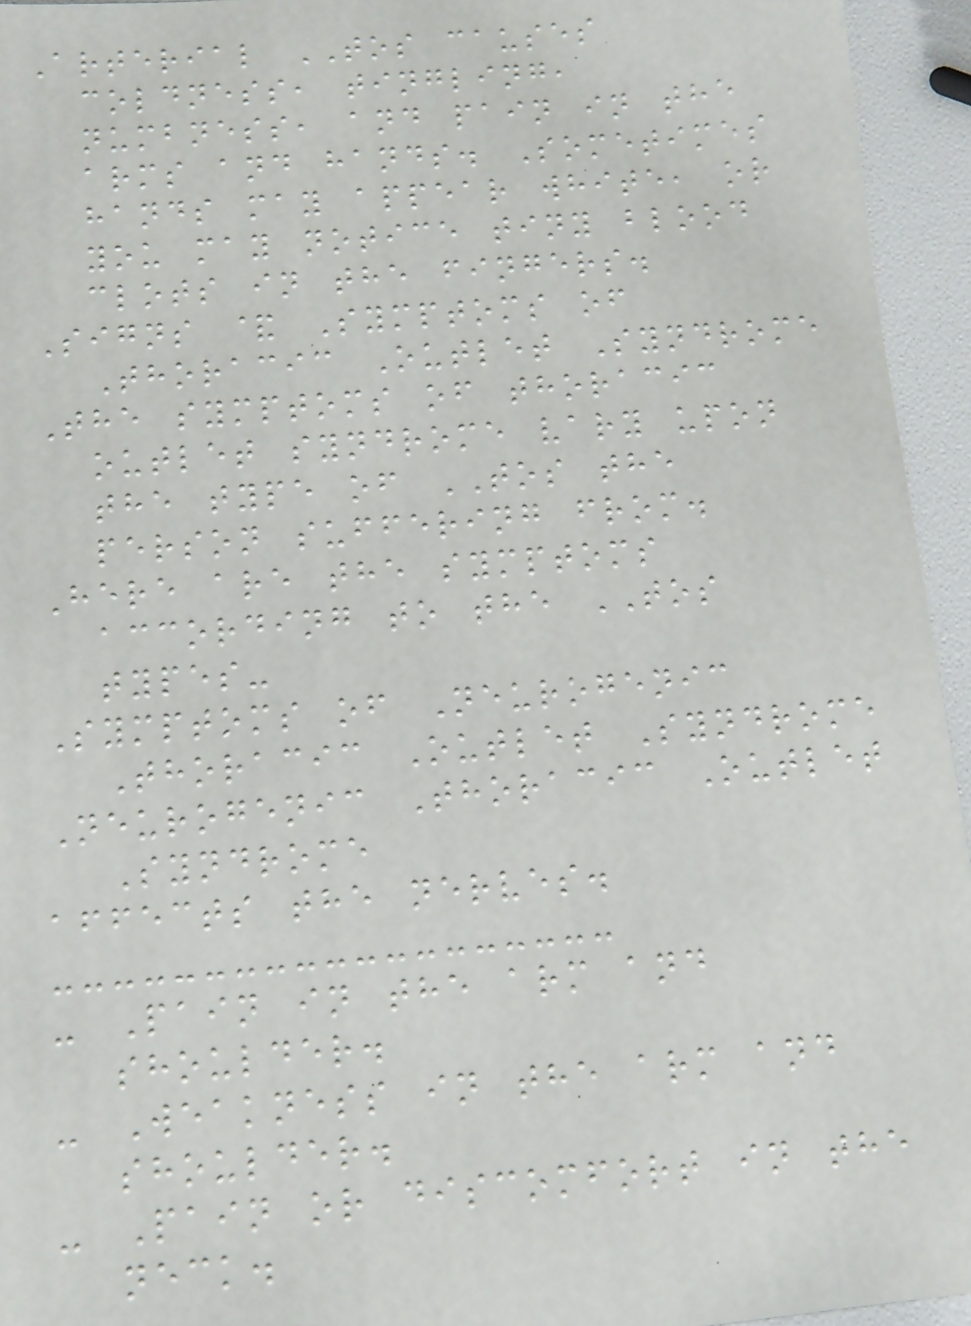Arterial TOS causes
coldness, tingling,
numbness, and pain in the
arms and hands. Sometimes
hands may appear white, or
you may notice tiny blood
clots in the fingers.
Signs & Symptoms of
Thoracic Outlet Syndrome
The symptoms of thoracic
outlet syndrome vary upon
the type of TOS the
person suffering from.
Here are the symptoms
according to the TOS
types-
Symptoms of Neurogenic
Thoracic Outlet Syndrome
Neurogenic Thoracic Outlet
Syndrome
affects the nerves.
- Pain in the arm and
shoulder.
- Weakness in the arm and
shoulder.
- Pain or discomfort in the
neck.
